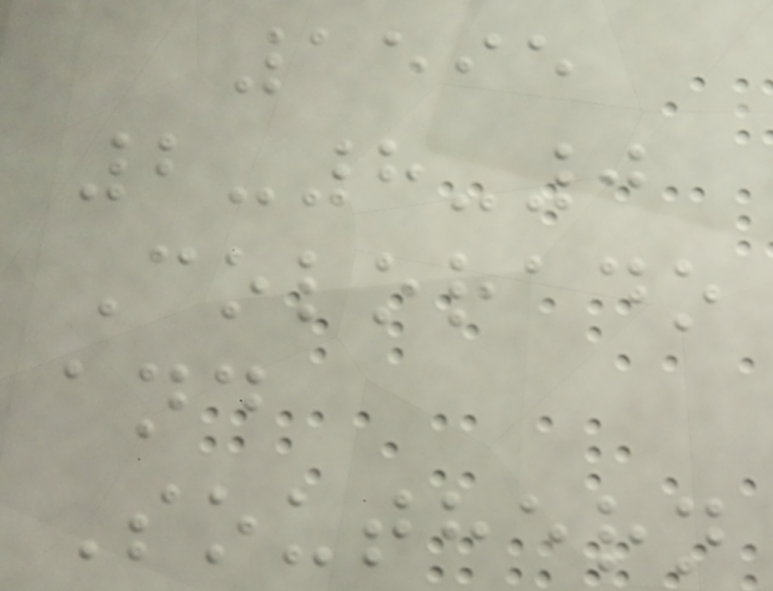1595
2-8-0
Colorado
and
Southern
